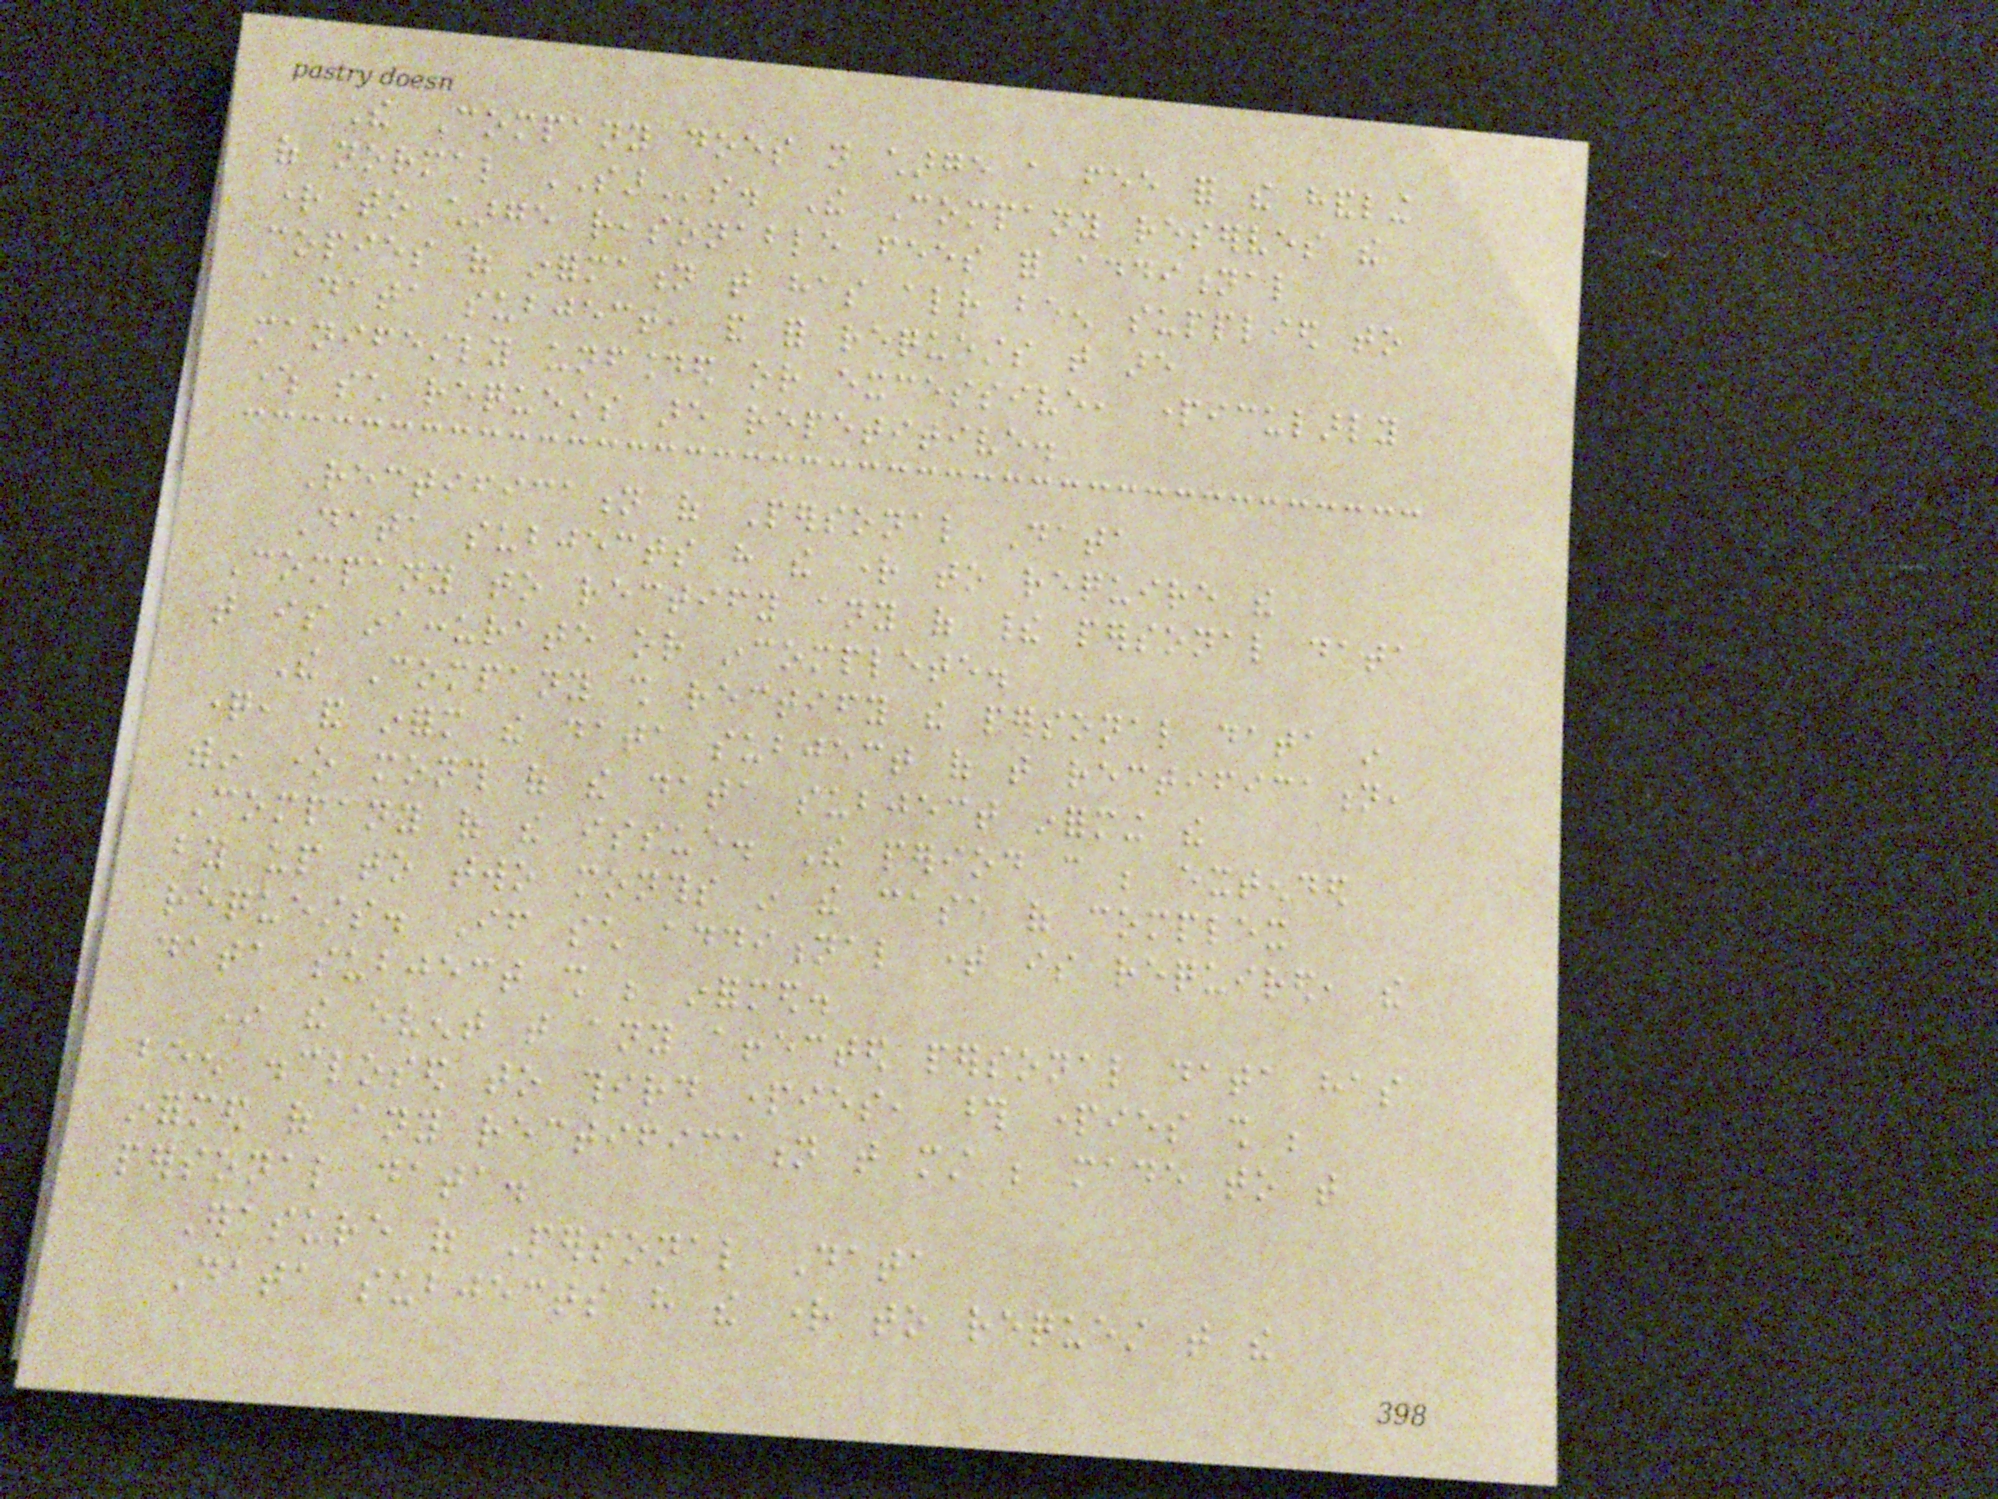The Company does not charge a fee for the handling
of normal SARs. The Company reserves the
right to charge reasonable fees for additional
copies of information that has already been supplied to
a data subject, and for requests that are
manifestly unfounded or excessive, particularly
where such requests are repetitive.
Rectification of Personal Data
Data subjects have the right to require the
Company to rectify any of their personal data
that is inaccurate or incomplete.
The Company shall rectify the personal data in
question, and inform the data subject of that rectification,
within one month of the data subject informing the
Company of the issue. The period can be extended
by up to two months in the case of complex
requests. If such additional time is required, the
data subject shall be informed.
In the event that any affected personal data has
been disclosed to third parties, those parties shall be
informed of any rectification that must be made to that
personal data.
Erasure of Personal Data
Data subjects have the right to request that the
